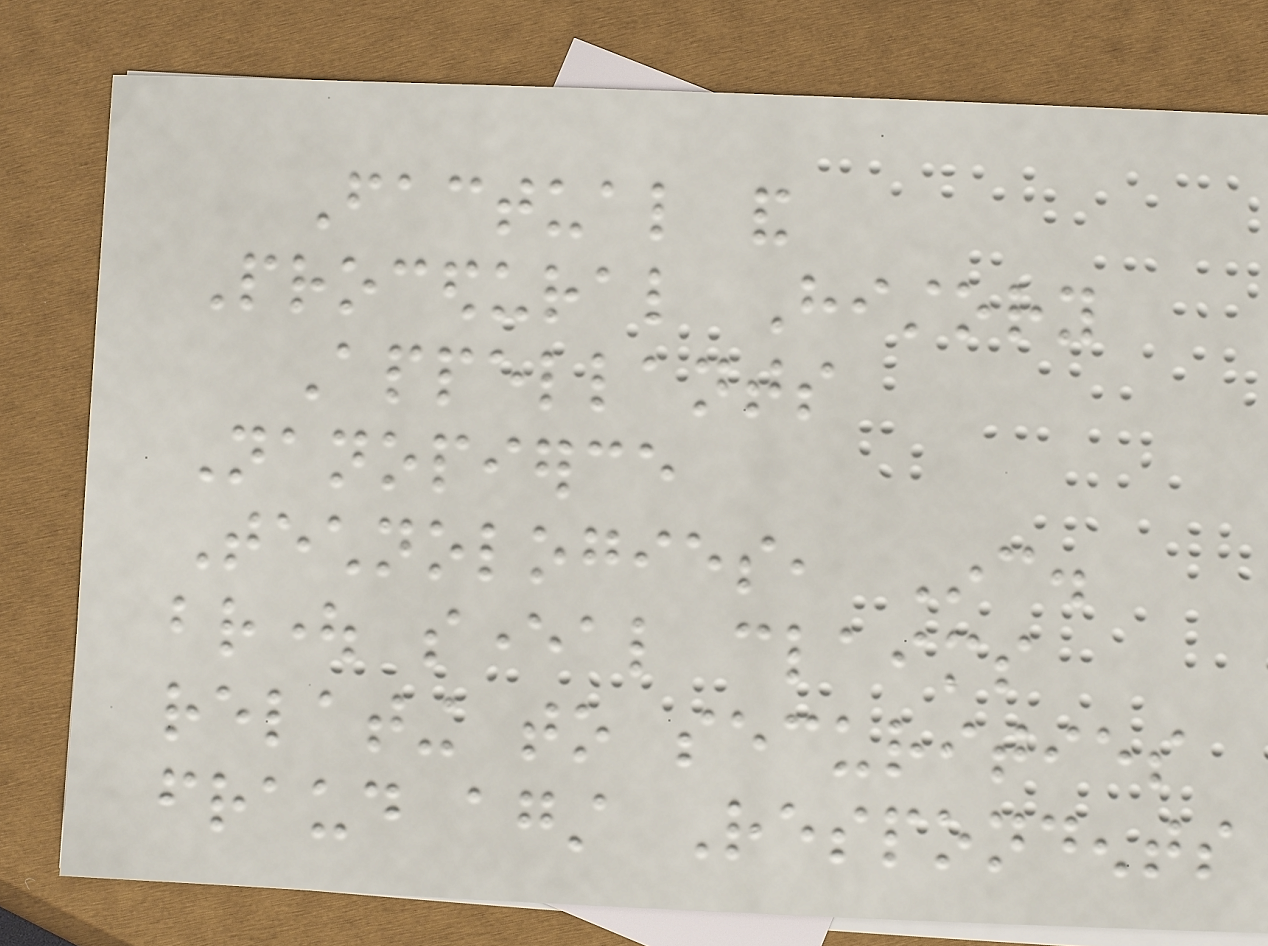Factual and
Procedural History
Appellants
Nanopierce
Technologies, Inc.
brought several claims
relating to securities
fraud against Respondents
